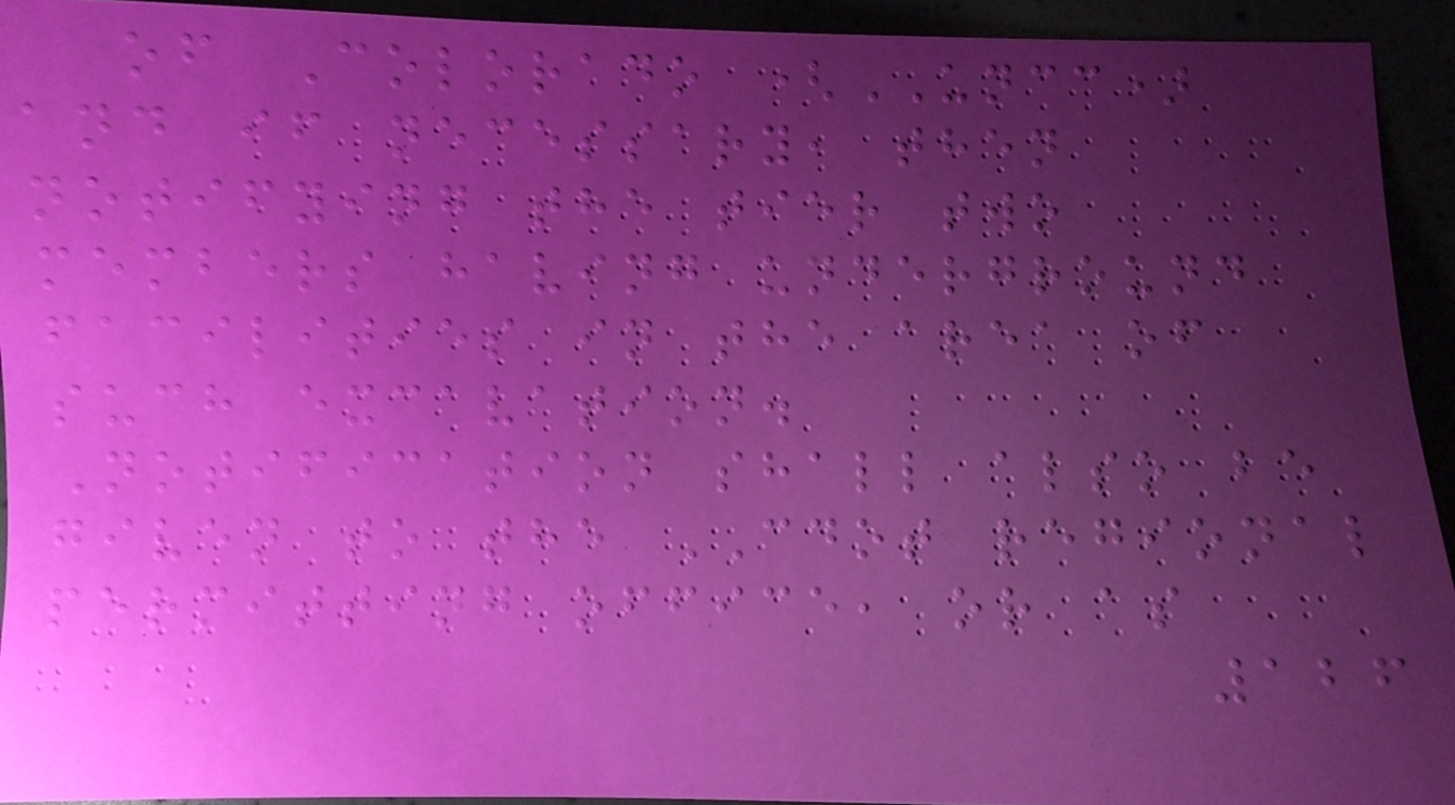of Colorado (UNCC)
and if necessary, then
notifying the tier two
members having underground
facilities in the area of
such excavation.
Notification shall also be
given to the CDOT regional
permitting office, or as
126
